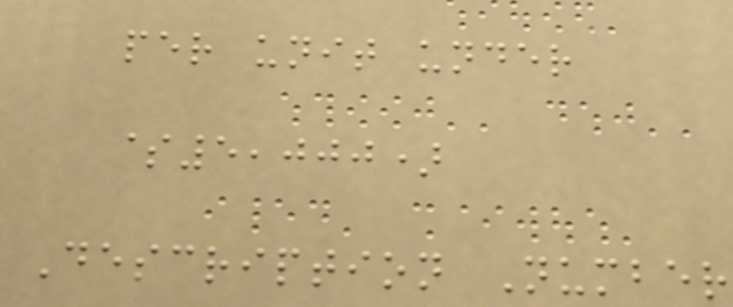per unit under
$5,000)
Description Number
